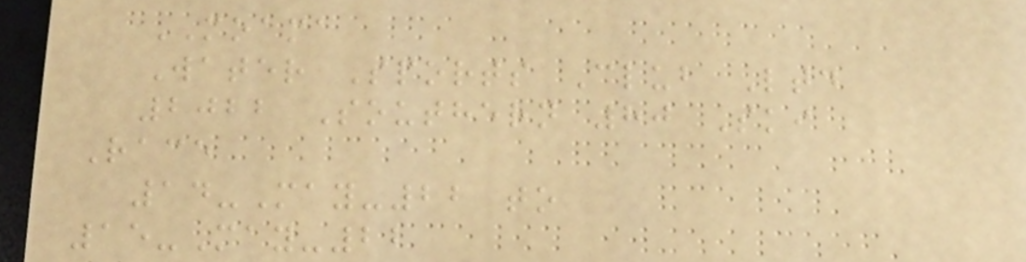MOAMA
Water Sports Club Ltd
2022 Southern 80 Ski
Race
14-May-22 to
15-May-22
